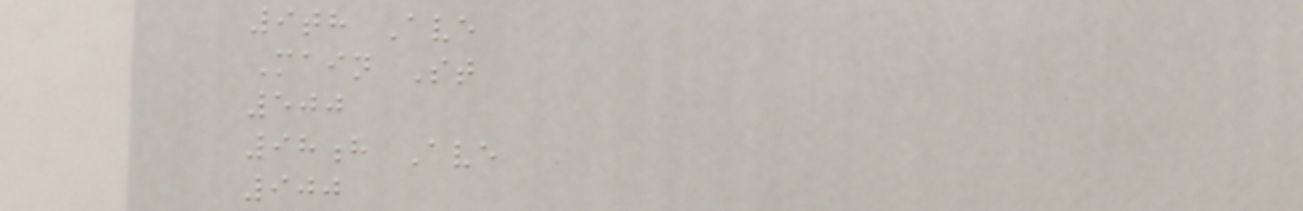9th Ave
Main St
500
98h Ave
900
